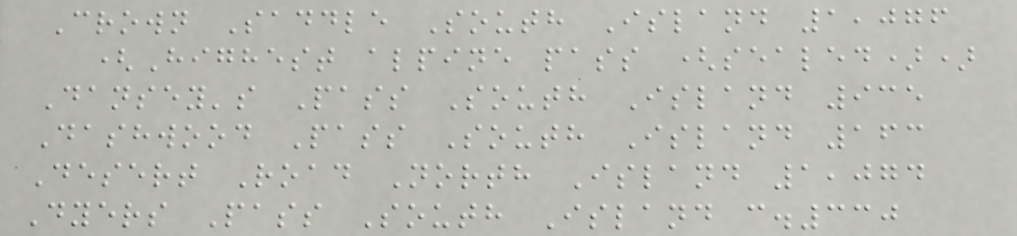Crown Saddle South Island 1,076
(Highest alpine pass (sealed))
Dansey's Pass South Island 935
Dashwood Pass South Island 163
Desert Road North Island 1,074
Dyers Pass South Island c.330
